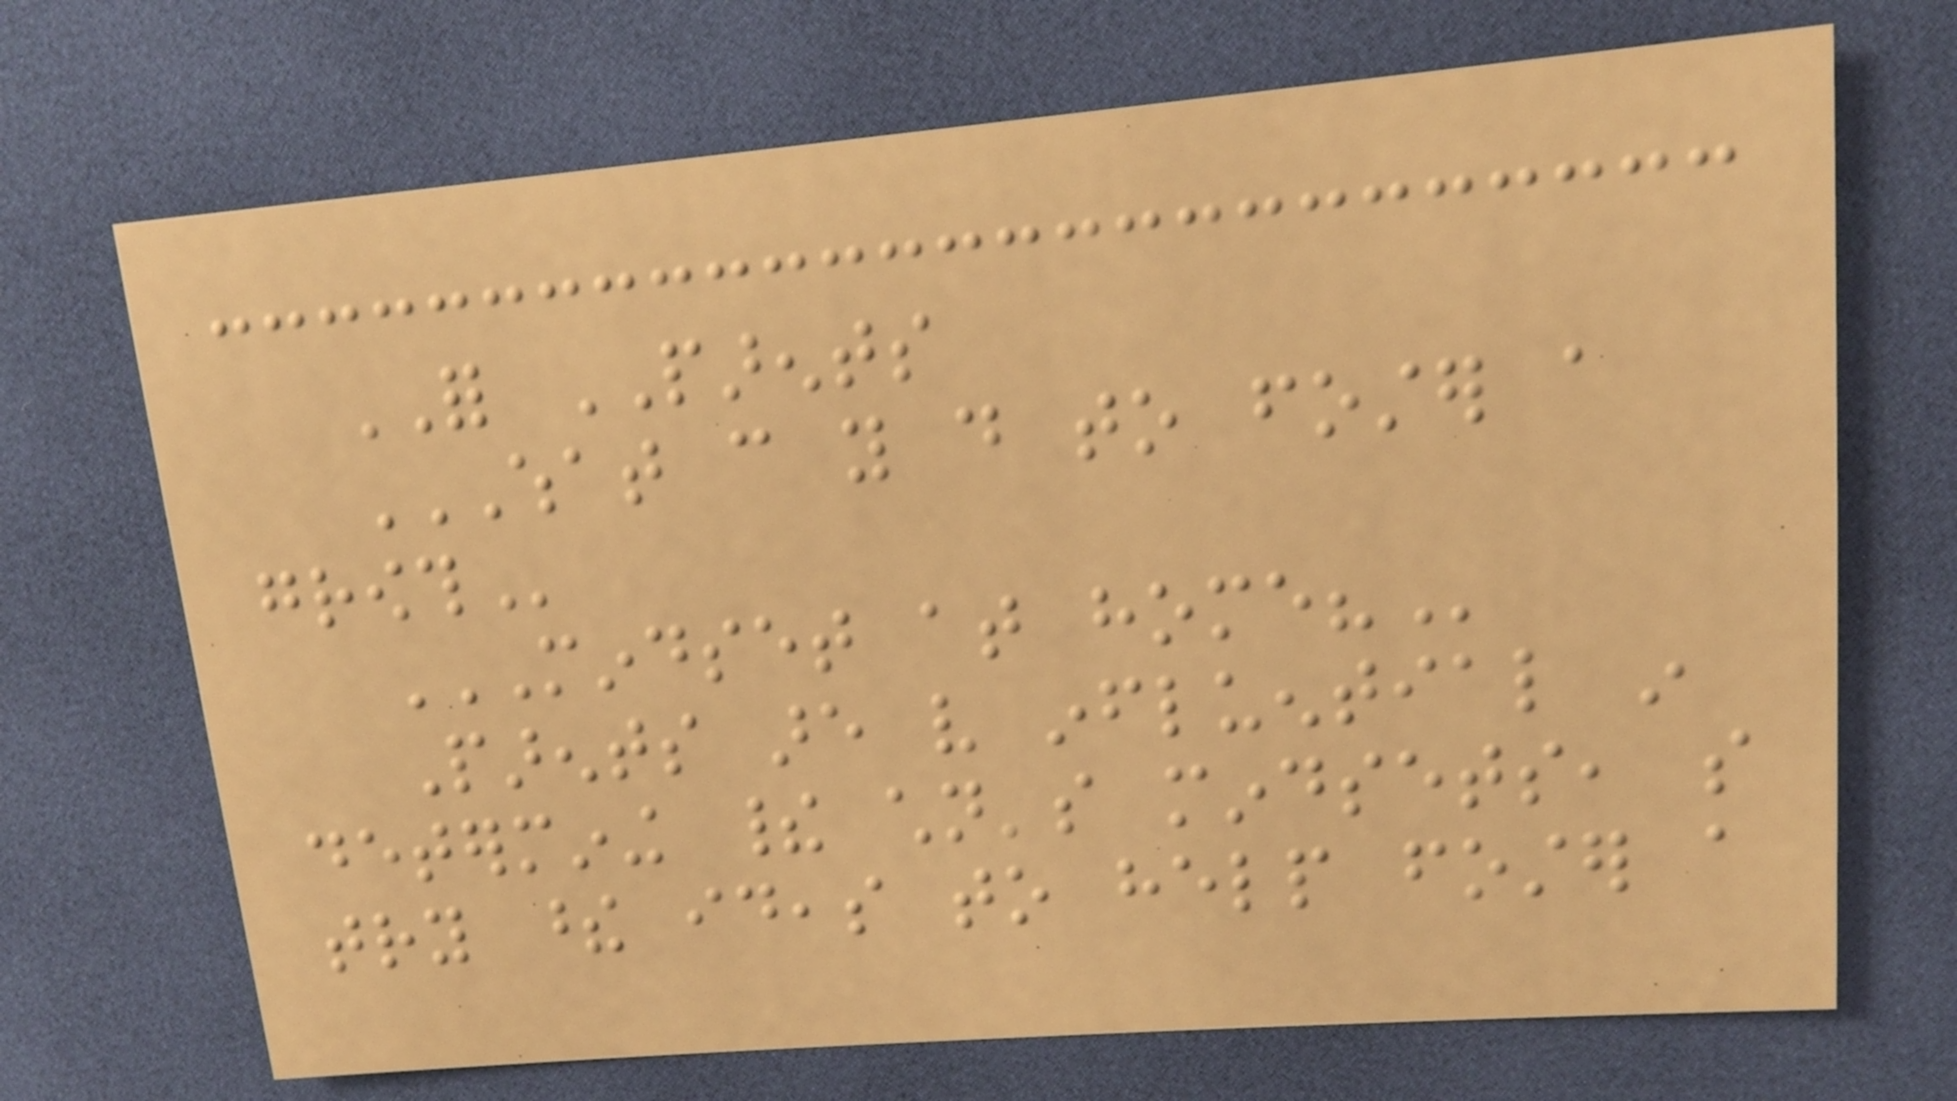FOR PARENTS
WHAT CAN YOU DO TO FOSTER A
GROWTH
MINDSET AT HOME?
Parents are very influential in
determining their children's mindsets, so
try these ideas to help foster a
